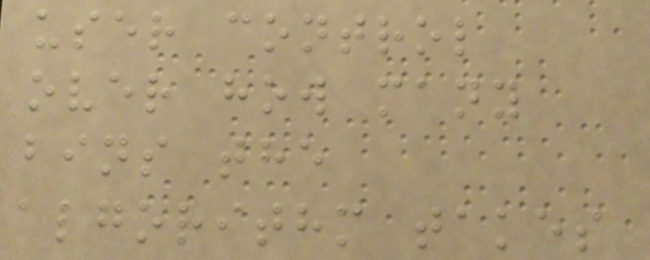user control
over how many
bins the
algorithm takes
